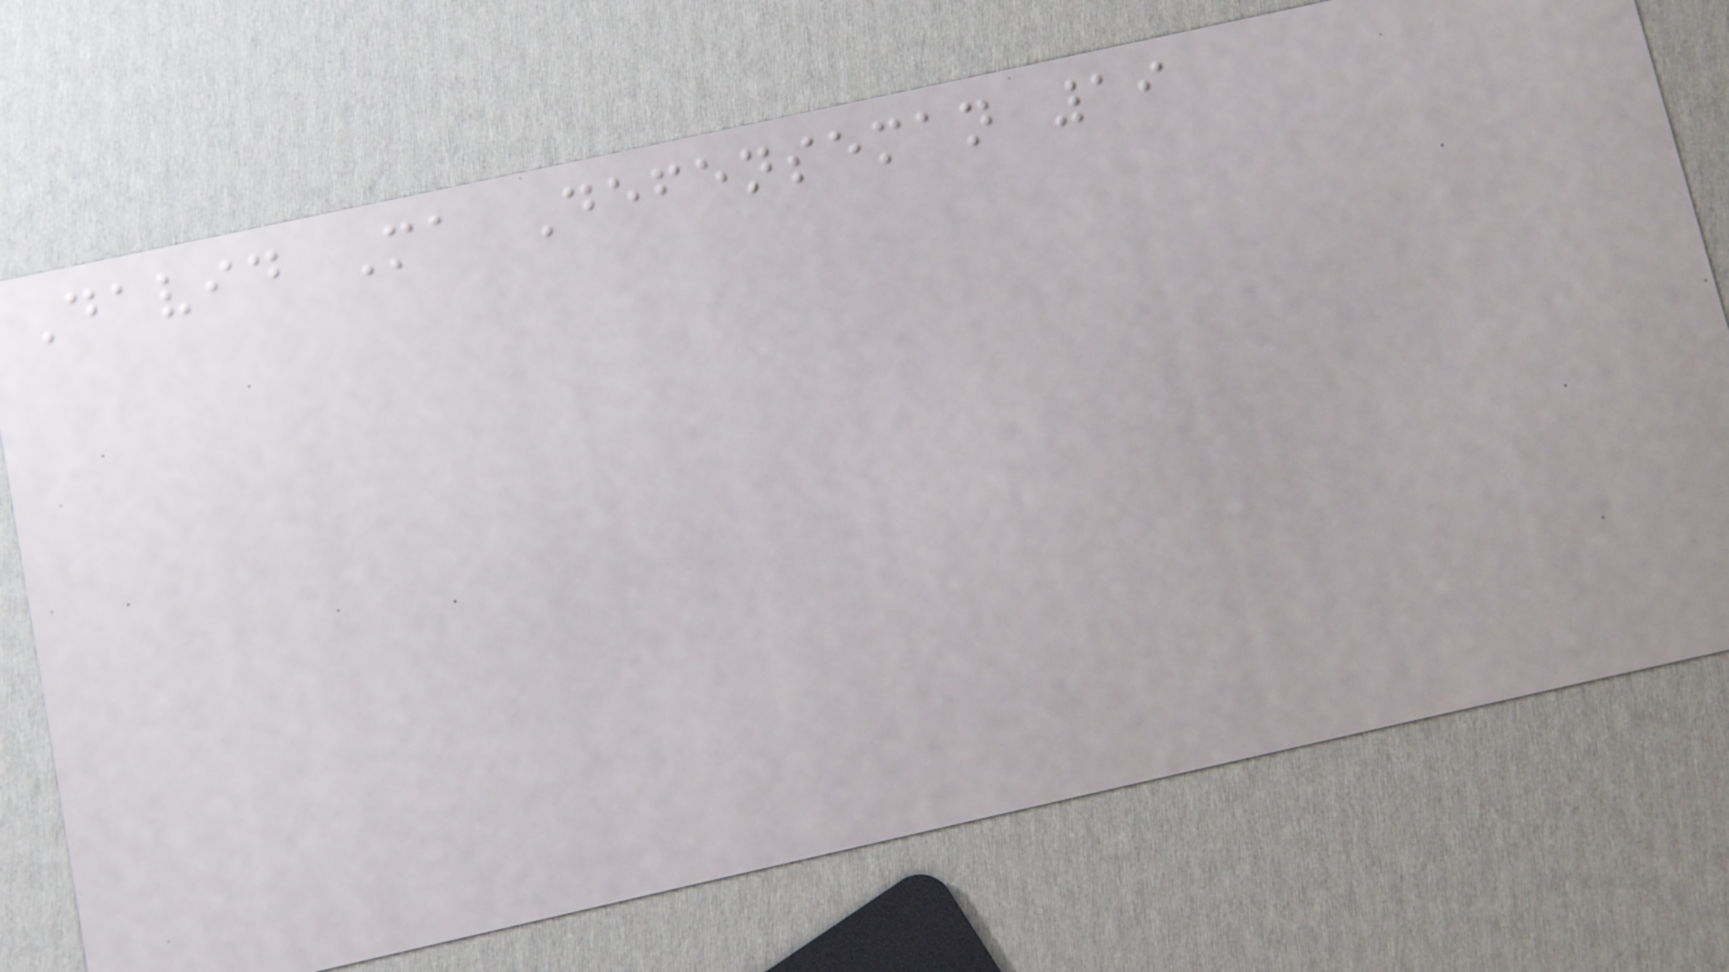David Ma Defenseman 19
